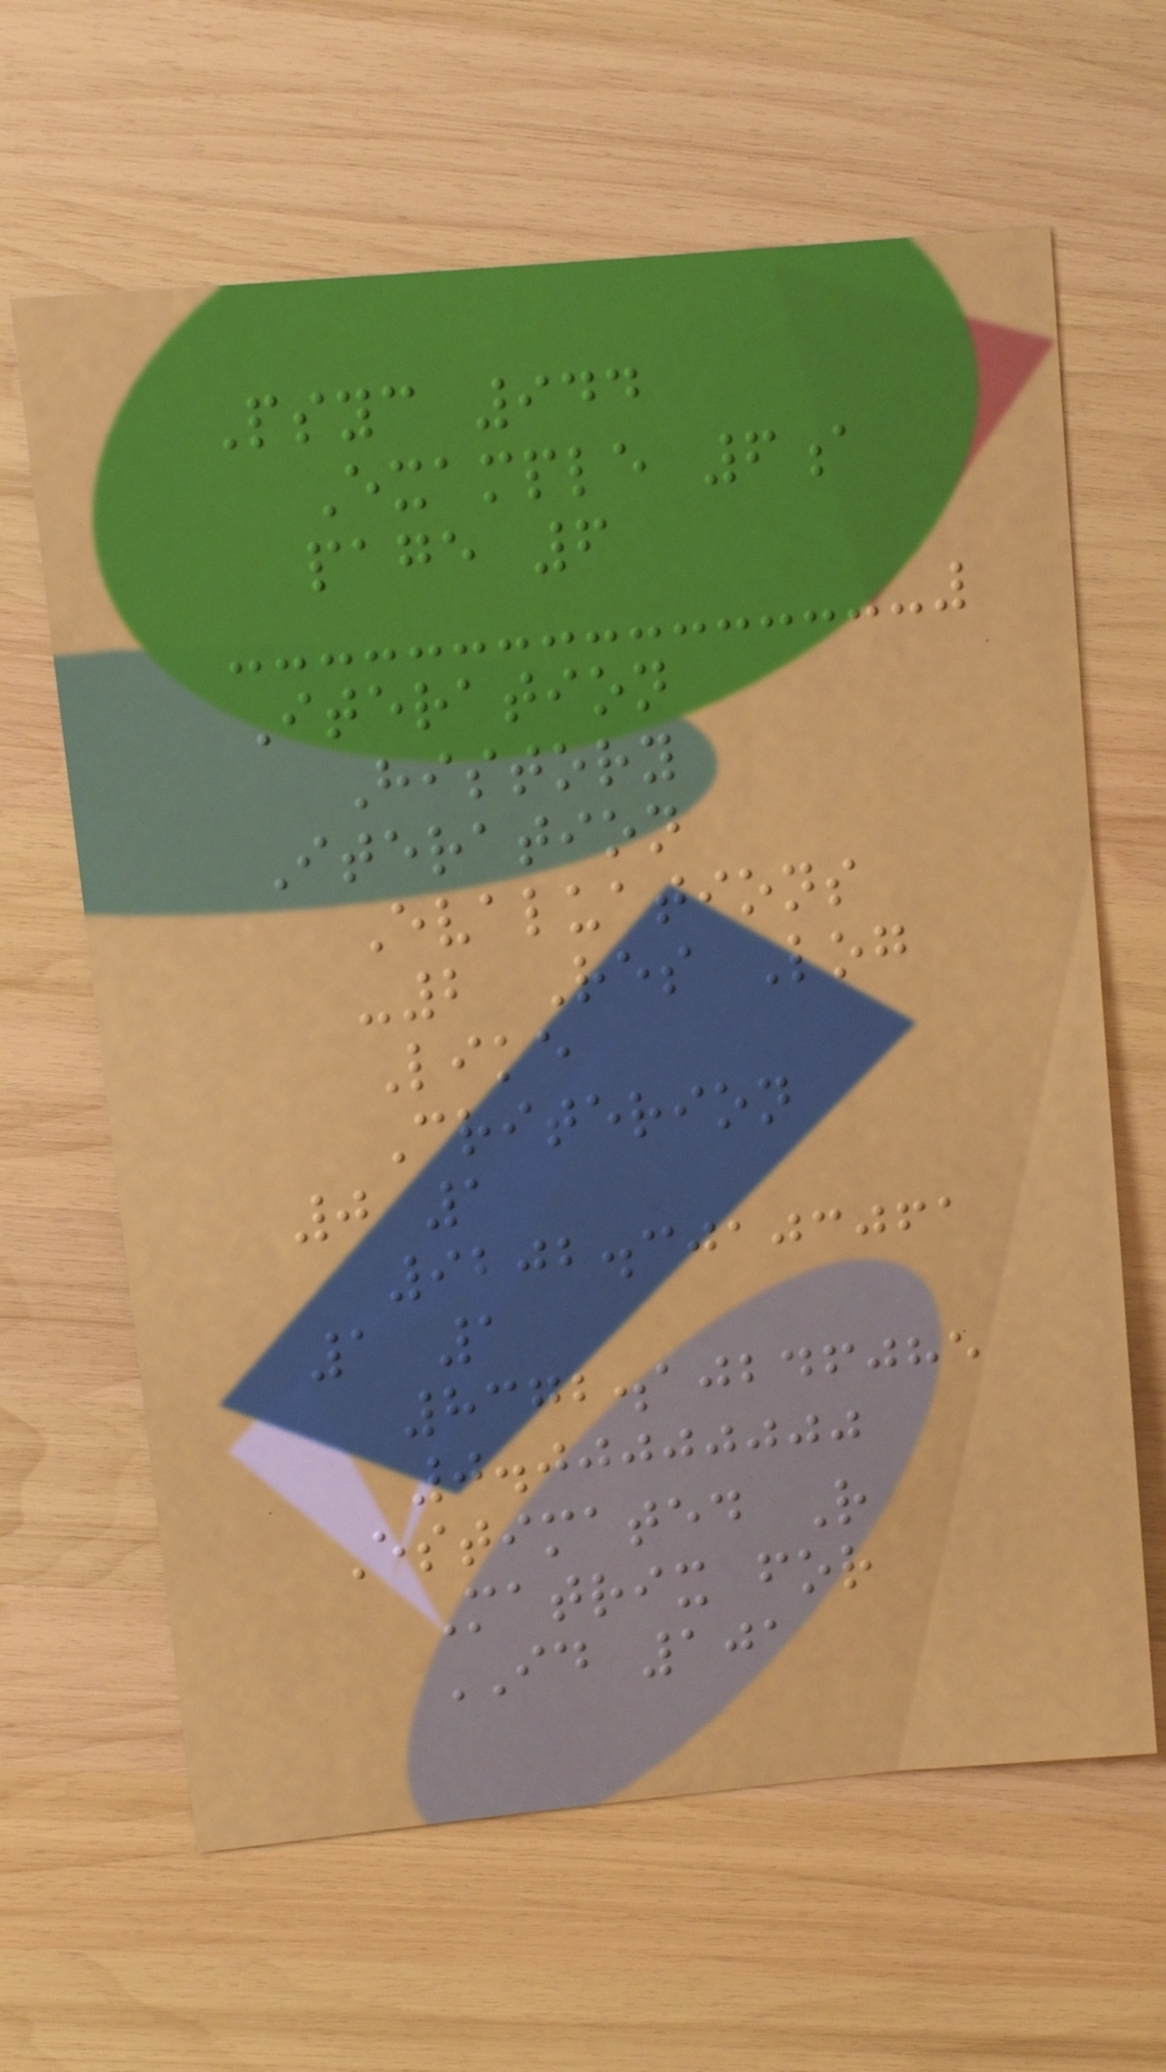Psyc 944
Example 6a
page 6
Iteration
History
Iteration
Evaluations
-2 Res Log
Like
Criterion
0 1
9202.30103061
1 1
8372.10246085
0.00000000
Estimated R
Matrix for
ID 101
